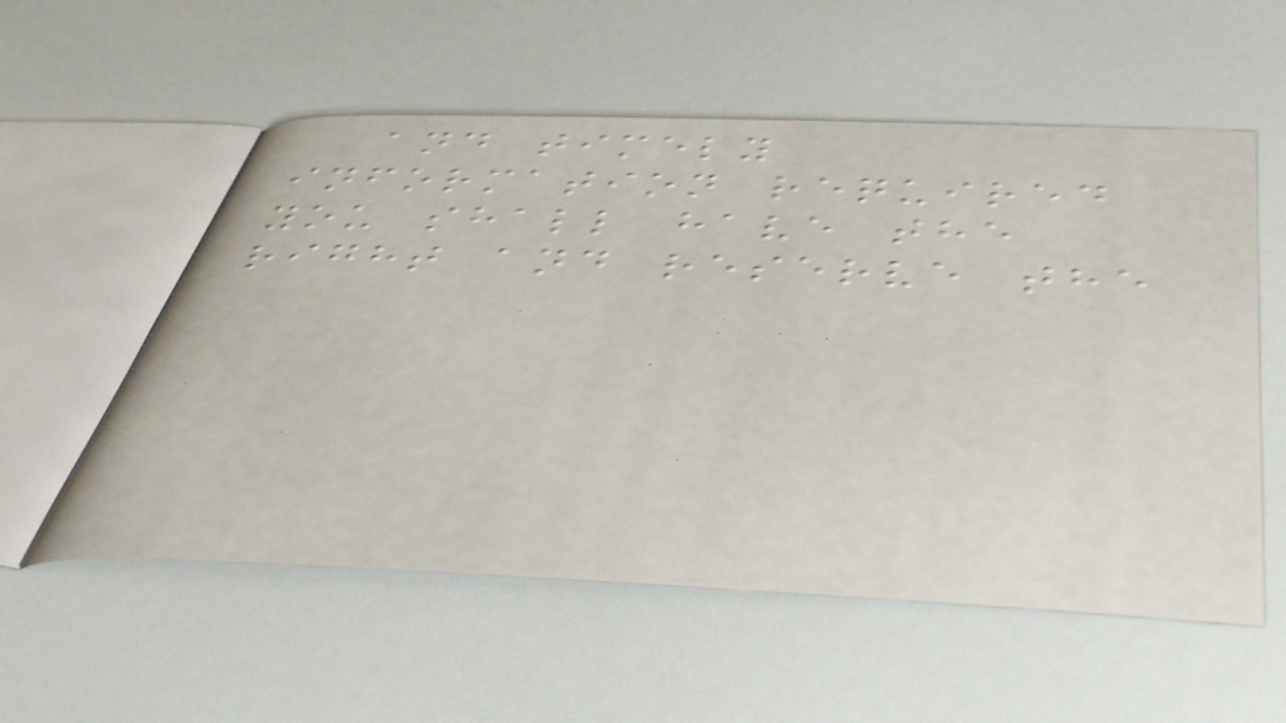and timely
information required
you shall have the
right and reserve the
